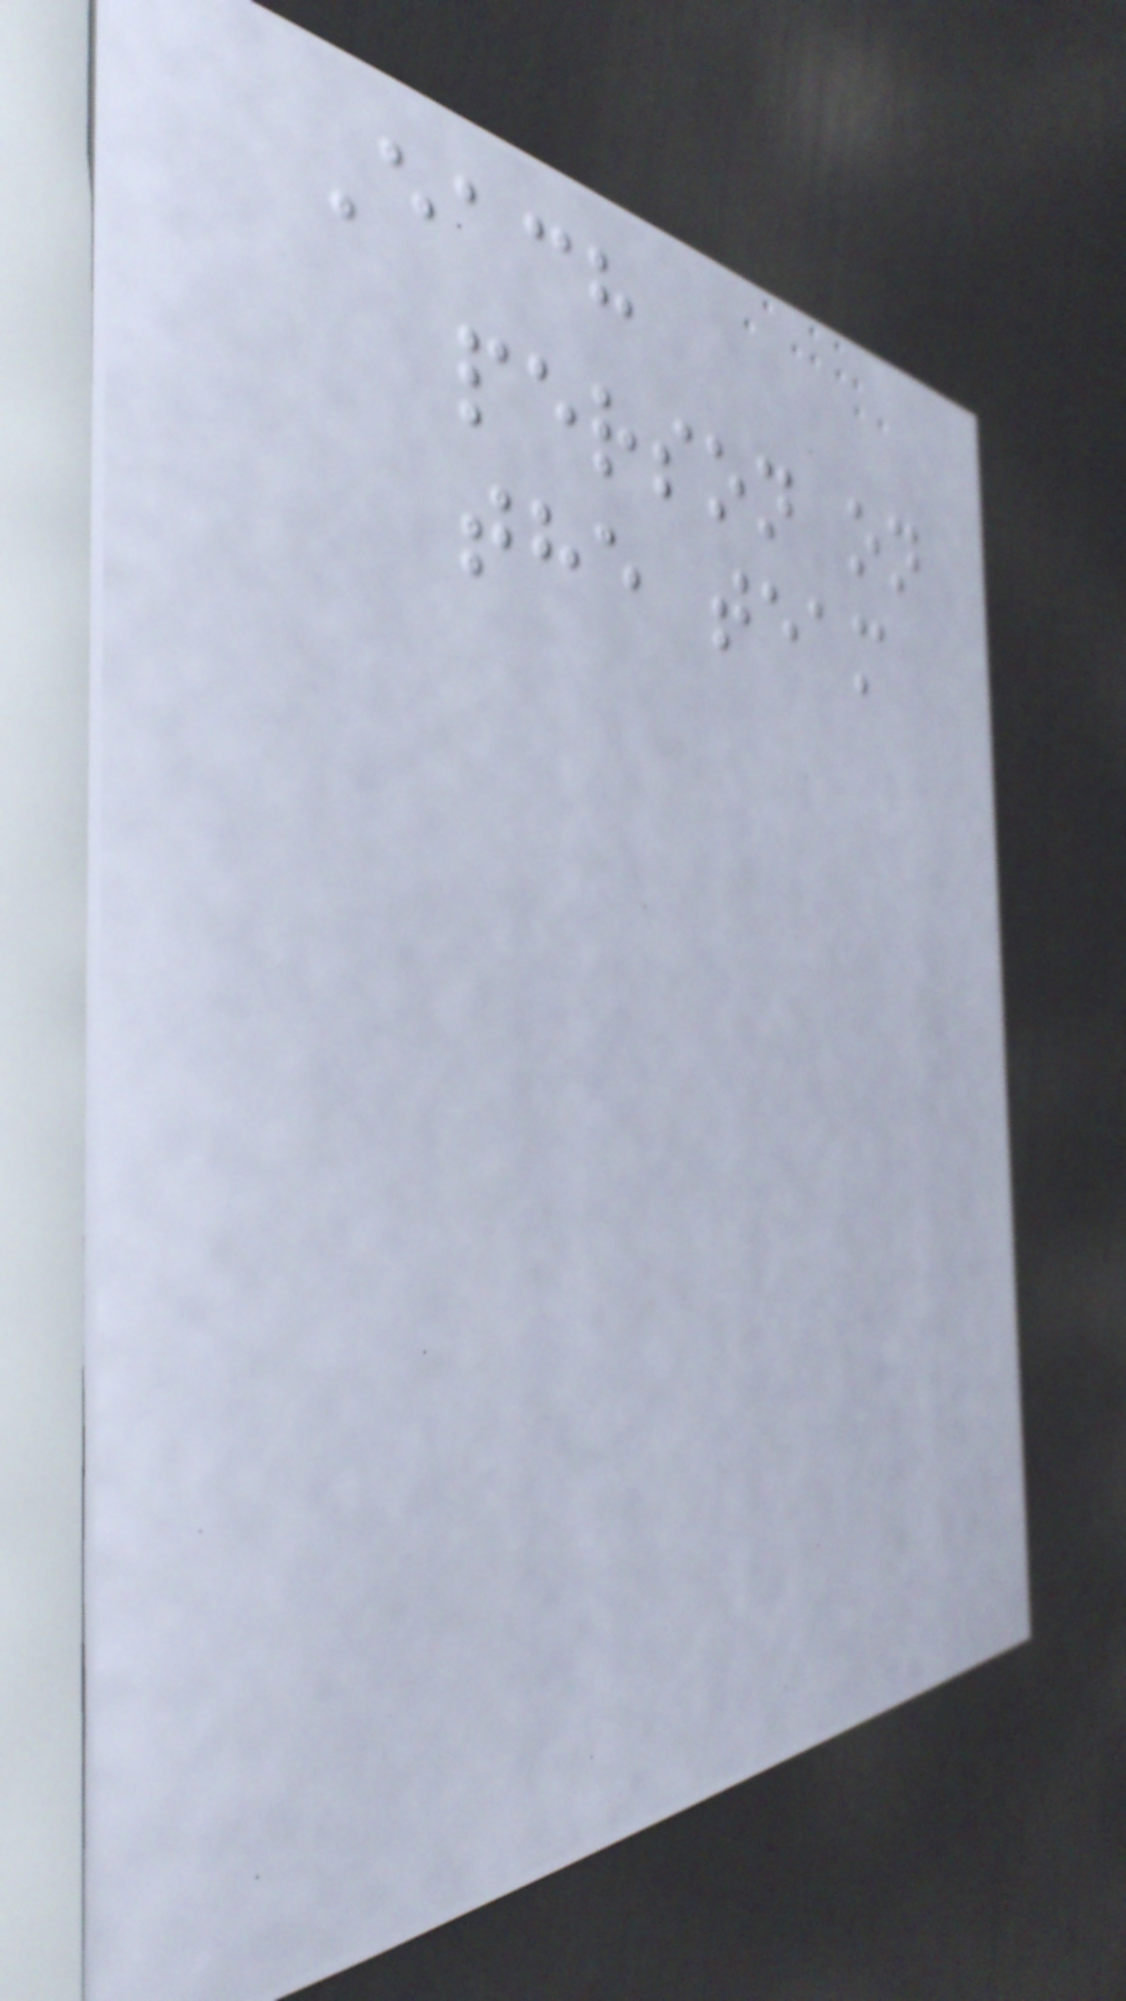Each
person on
the team
